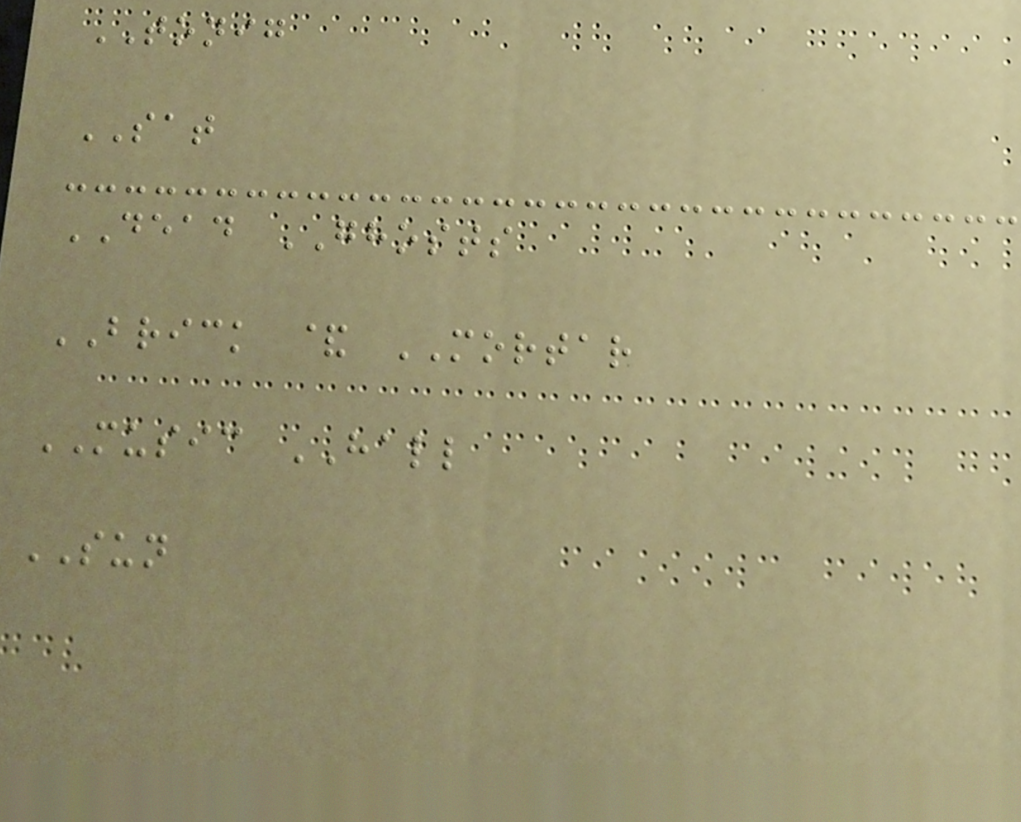TONIG
SAT
DEAD GHOSTS
BRICK & MORTAR
MUSIC HALL
SUN
